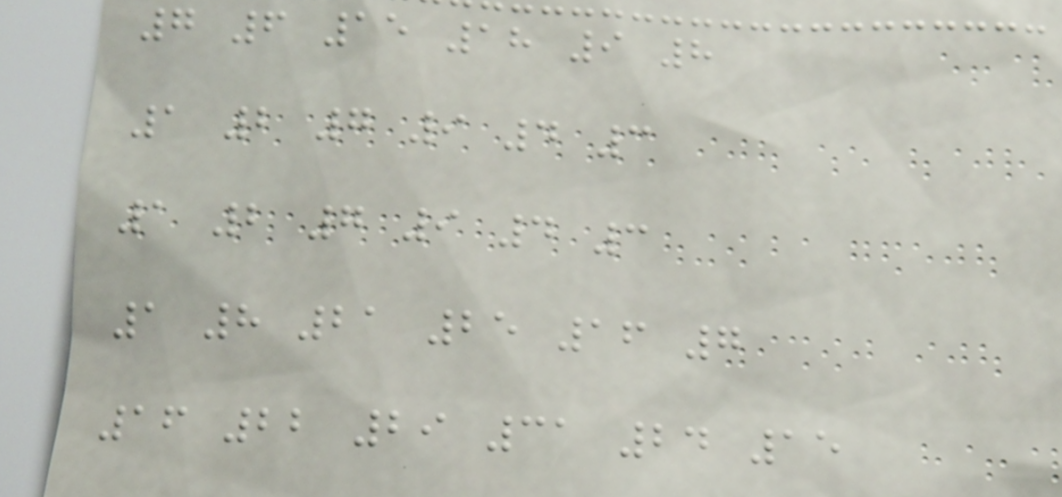7 6 15 18 9 8
1 2 7 9 4 3
1 2 7 9 4 3
1 8 21 25 16 7
16 22 29 31 24 15
